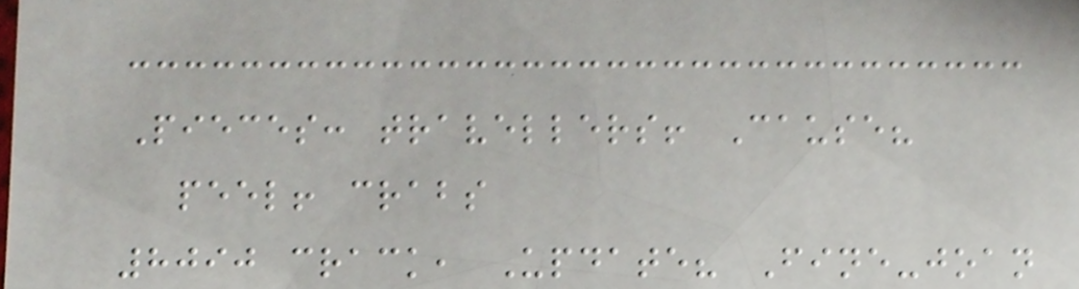Pieces: travellers! Cause?
peel! crabs
8090 crack, Update? Fine-joan
